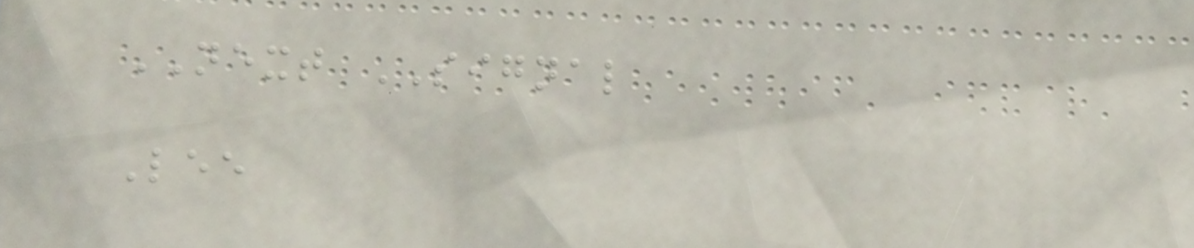NEXT SIGNAL
Lee
